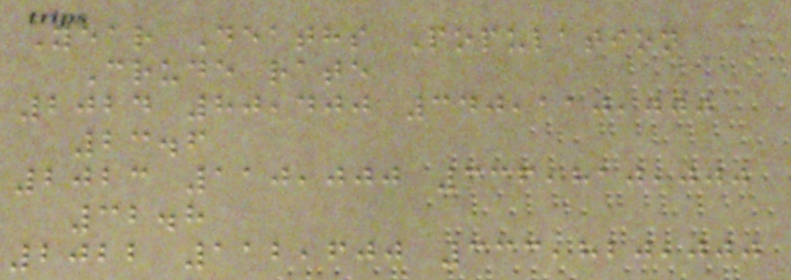Year Deaths Population
Crude rate
2024 80,400 340,110,000
23.6
2023 110,000 336,810,000
32.8
2022 112,600 333,820,000
